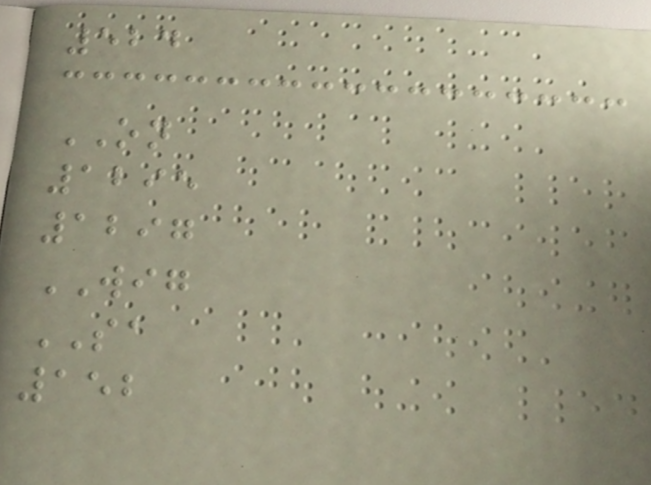524
ON
1295
1297
WIG
SA
152
